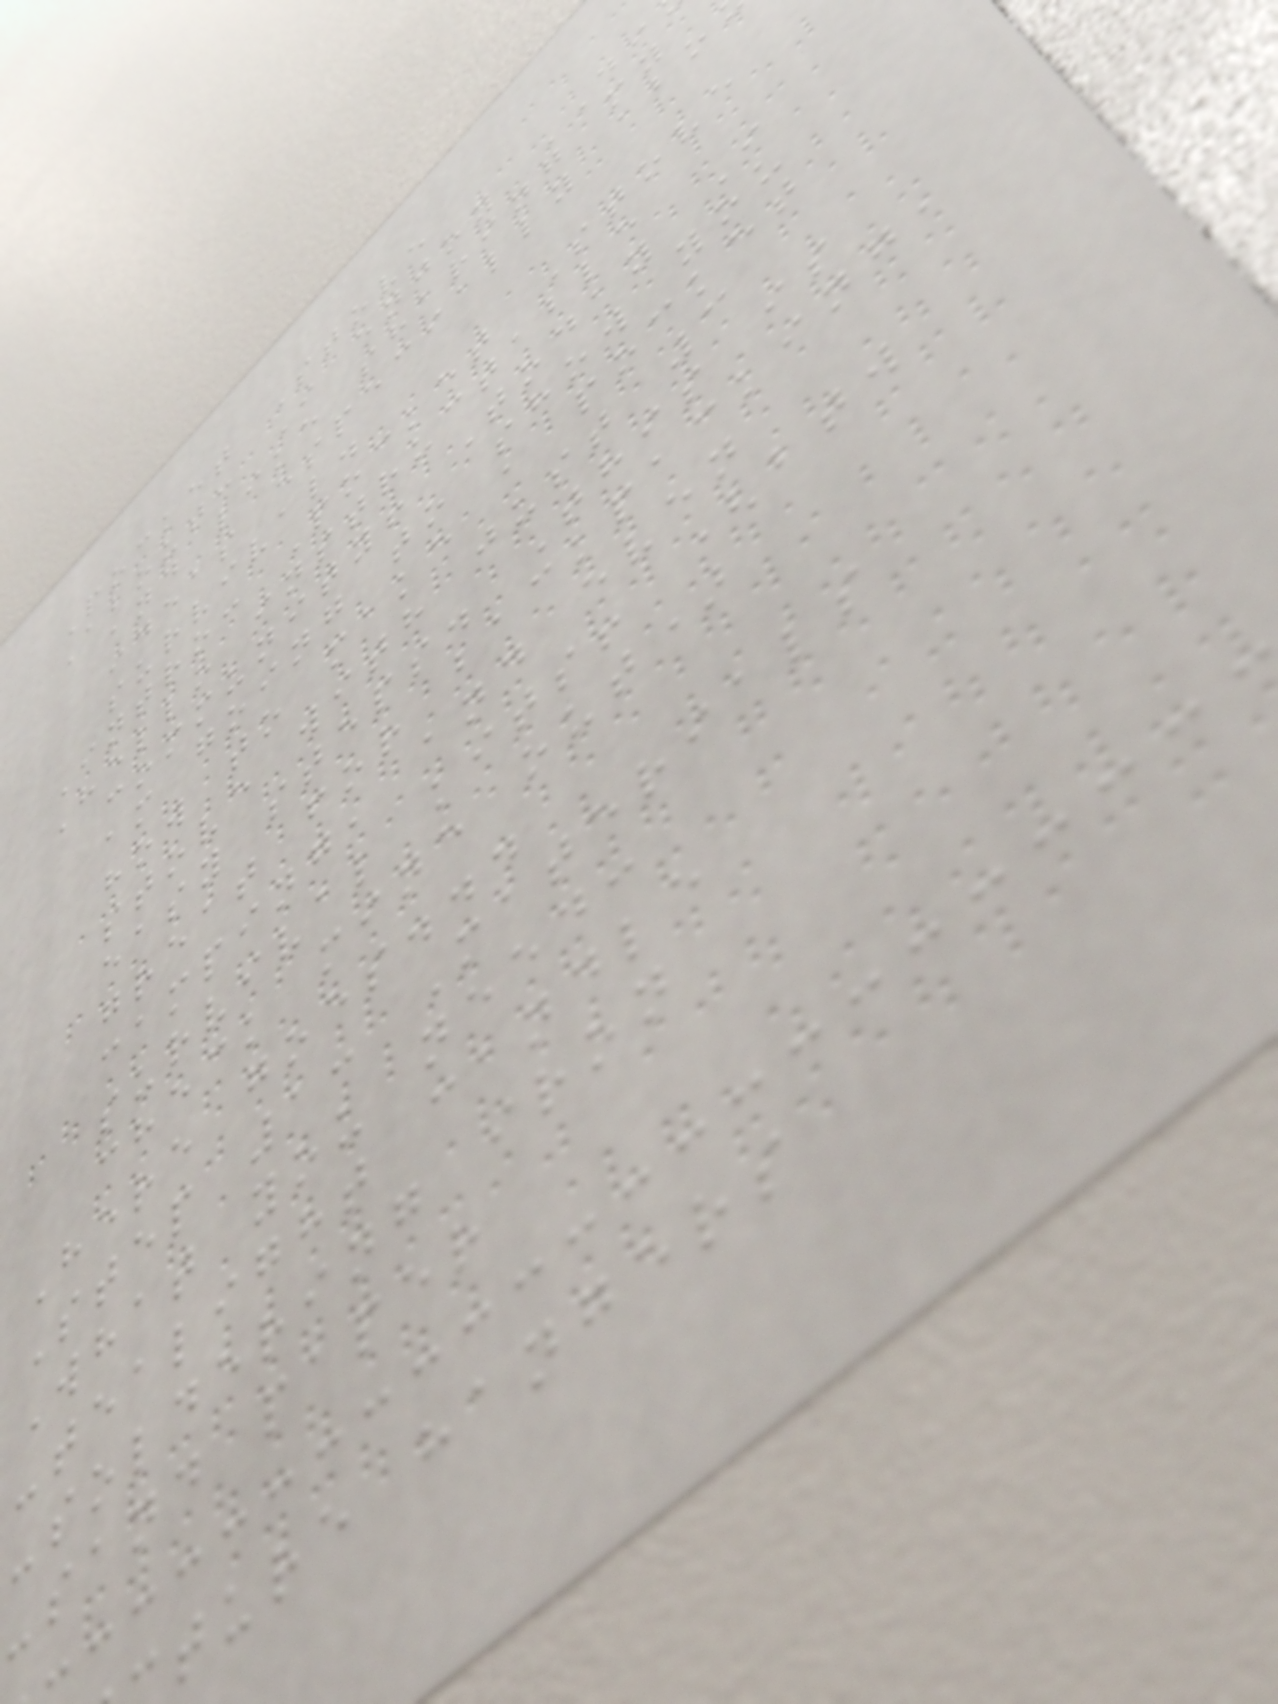Pocket Stove
About: I enjoy DI
and like sharing my
ideas especially abo
survival.
Intro: Pocket Stove
Hello instructable
community! Today I
am going to show you
how to make a pocket
stove with just 3
easy steps. This is
great for backpacking,
camping, and even
survival kits! (btw
check mine out)
Here goes...
Step 1: Materials
What you need:
-tealight candle
-soldering iron
-sand paper
ture hangers
